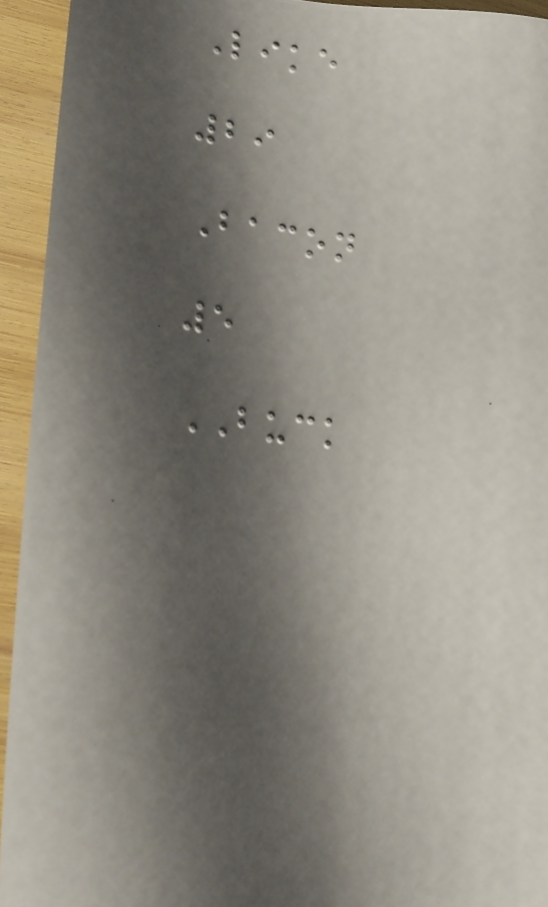Like
29
Bacon
5
BUCK
